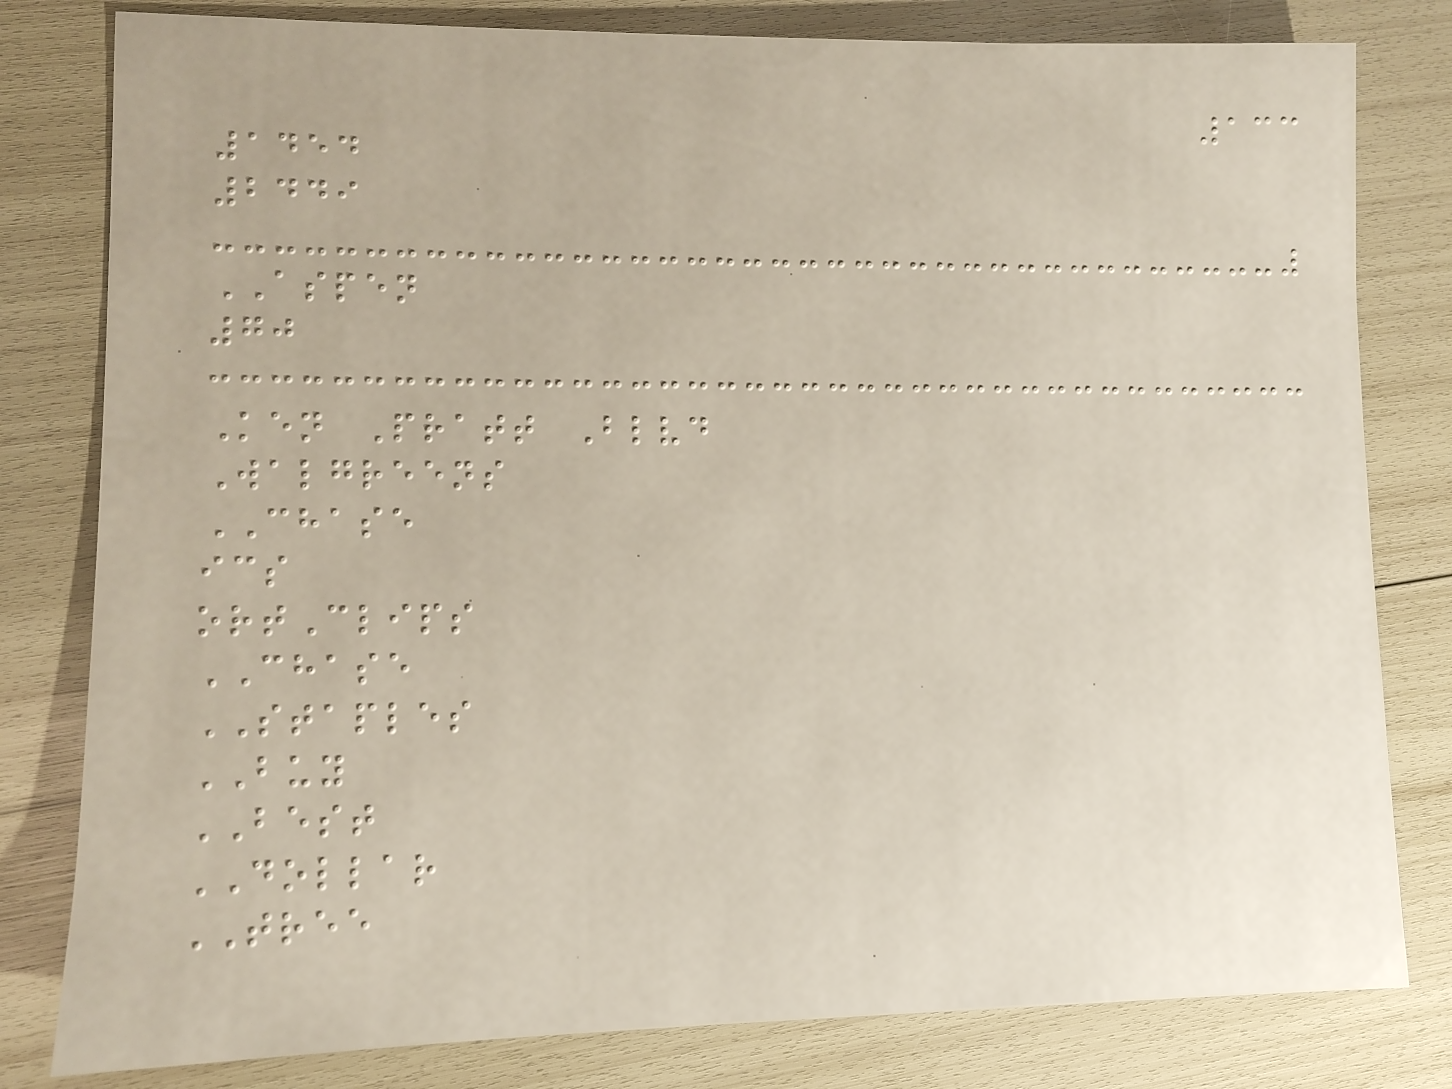133
1454
2449
ASPEN
70
Ken Pratt Blvd
Walgreens
CHASE
ics
ortClips
CHASE
STAPLES
BUY
BEST
DOLLAR
TREE
